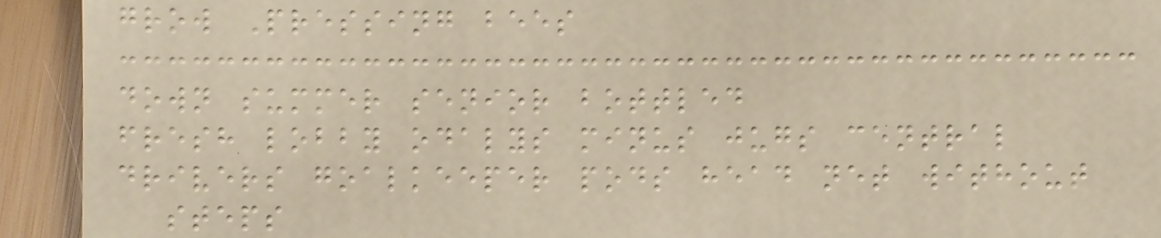grow Pressing bees
down summer senior bottled
fresh lobby odalys minus jugs central
drivers goalkeeper pods head net without
steps
